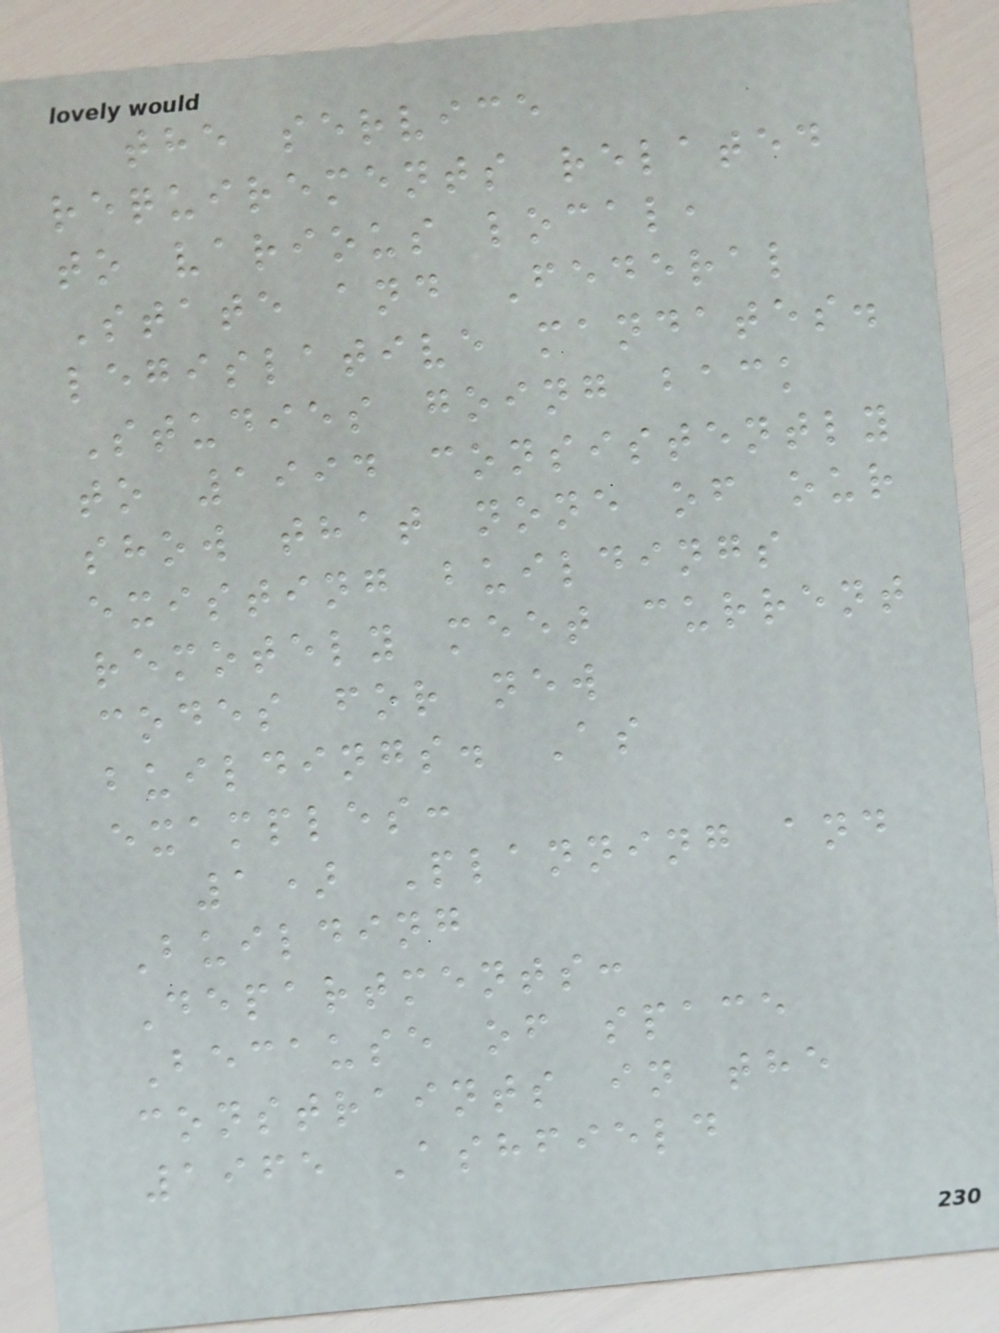the service
requirements related
to various local,
State and Federal
legislative mandates.
Studies going back
to 1994 consistently
show that none of our
existing buildings
remotely meet current
codes for new
buildings. As
examples:
1) Planning and
Building
Departments:
Because of space
constraints in the
1965 Ashfield
